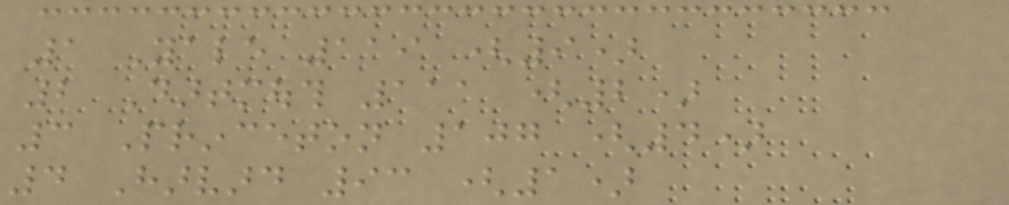1 Yale 119 (9)
2 Dartmouth 111 (2)
3 Princeton 107 (4)
4 Harvard 93 (1)
